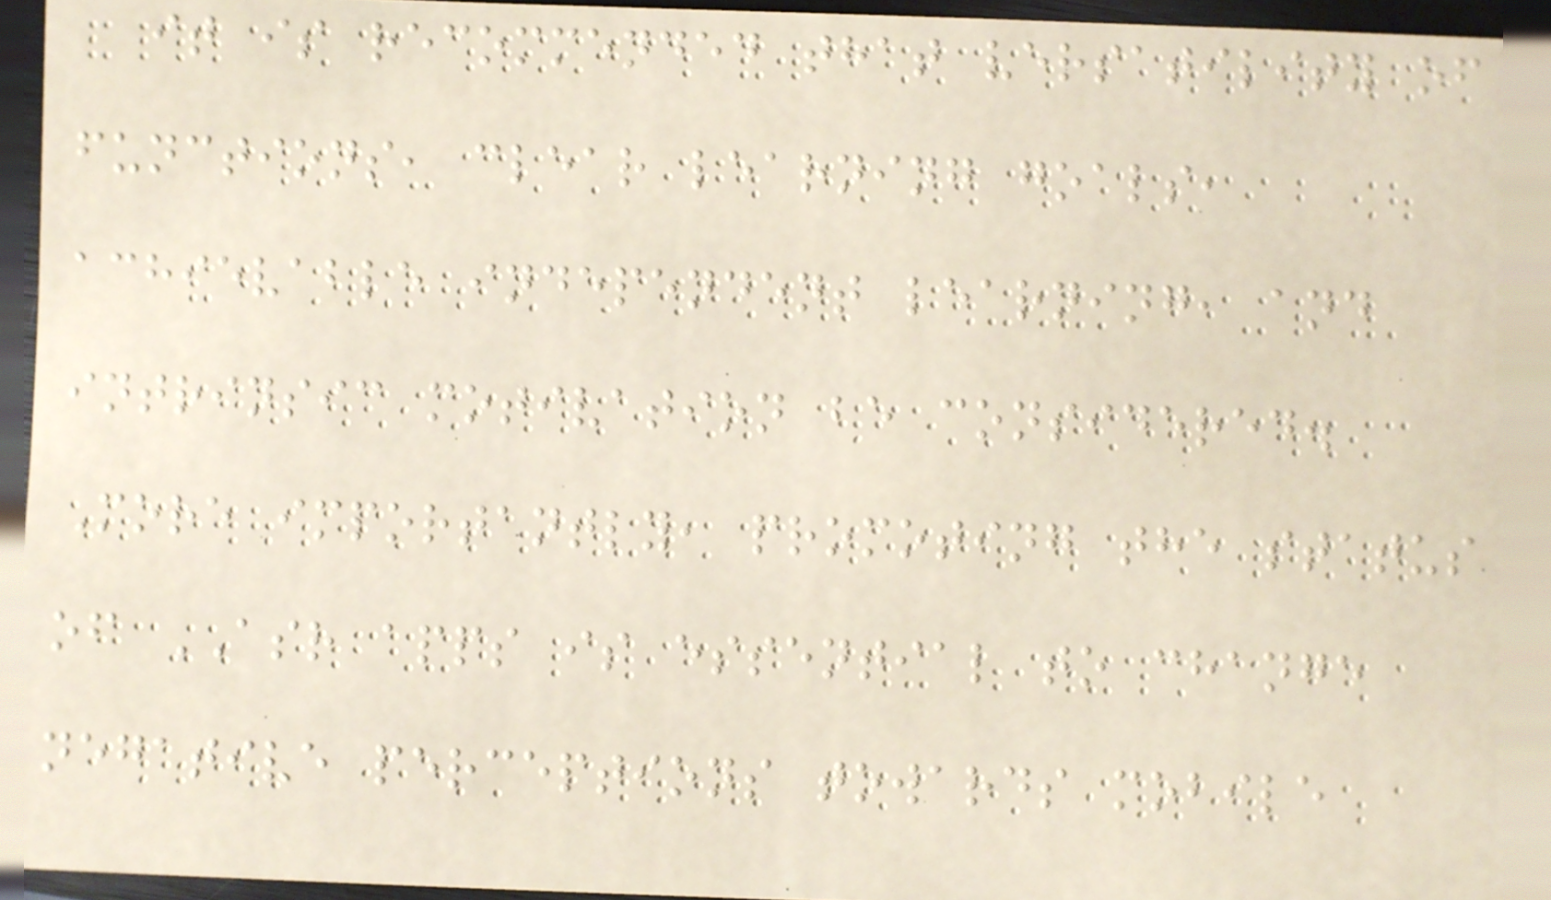it is recommended that versatility of
functions, clear learning goals,
achievable independent learning, and
intrinsic motivation be considered.
More importantly, promoting the status
of ASR apps is essential to change
negative perceptions towards mobile
